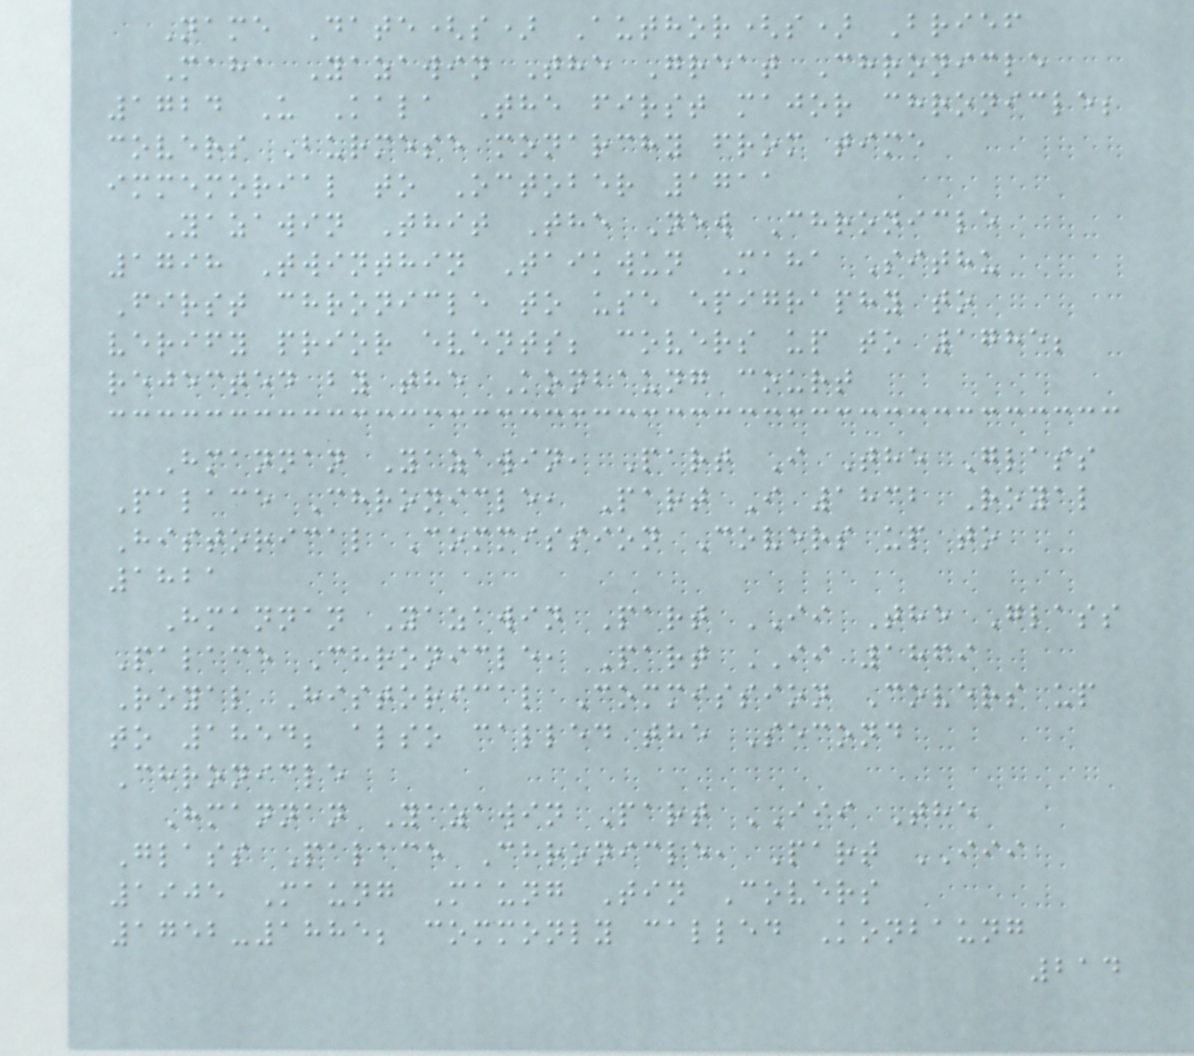Name Date(s) Author(s) Brief
Maha Yazawin The Great Chronicle
1724 U Kala The first major chronicle;
covers Burmese monarchy from time
immemorial to October 1711
Yazawin Thit The New Chronicle
1798 Twinthin Taikwun Maha Sithu
First chronicle to use epigraphy to
verify prior events; covers up to 1785;
rejected by the Konbaung court
Hmannan Yazawin, Part I The Glass
Palace Chronicle, Part I 1832 Royal
Historical Commission Covers up to
1821
Hmannan Yazawin Part II The Glass
Palace Chronicle, Part II 1869
Royal Historical Commission Covers up
to 1854; also called the Second
Chronicle
Hmannan Yazawin Part III The
Glass Palace Chronicle, Part III
1905 Maung Maung Tin Covers
1752-1885; commonly called Konbaung
214
